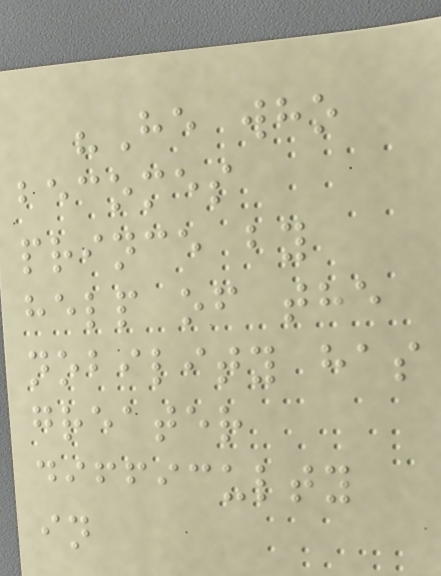"He who
becomes
prince by
help of the
nobility has
greater
difficulty
in
